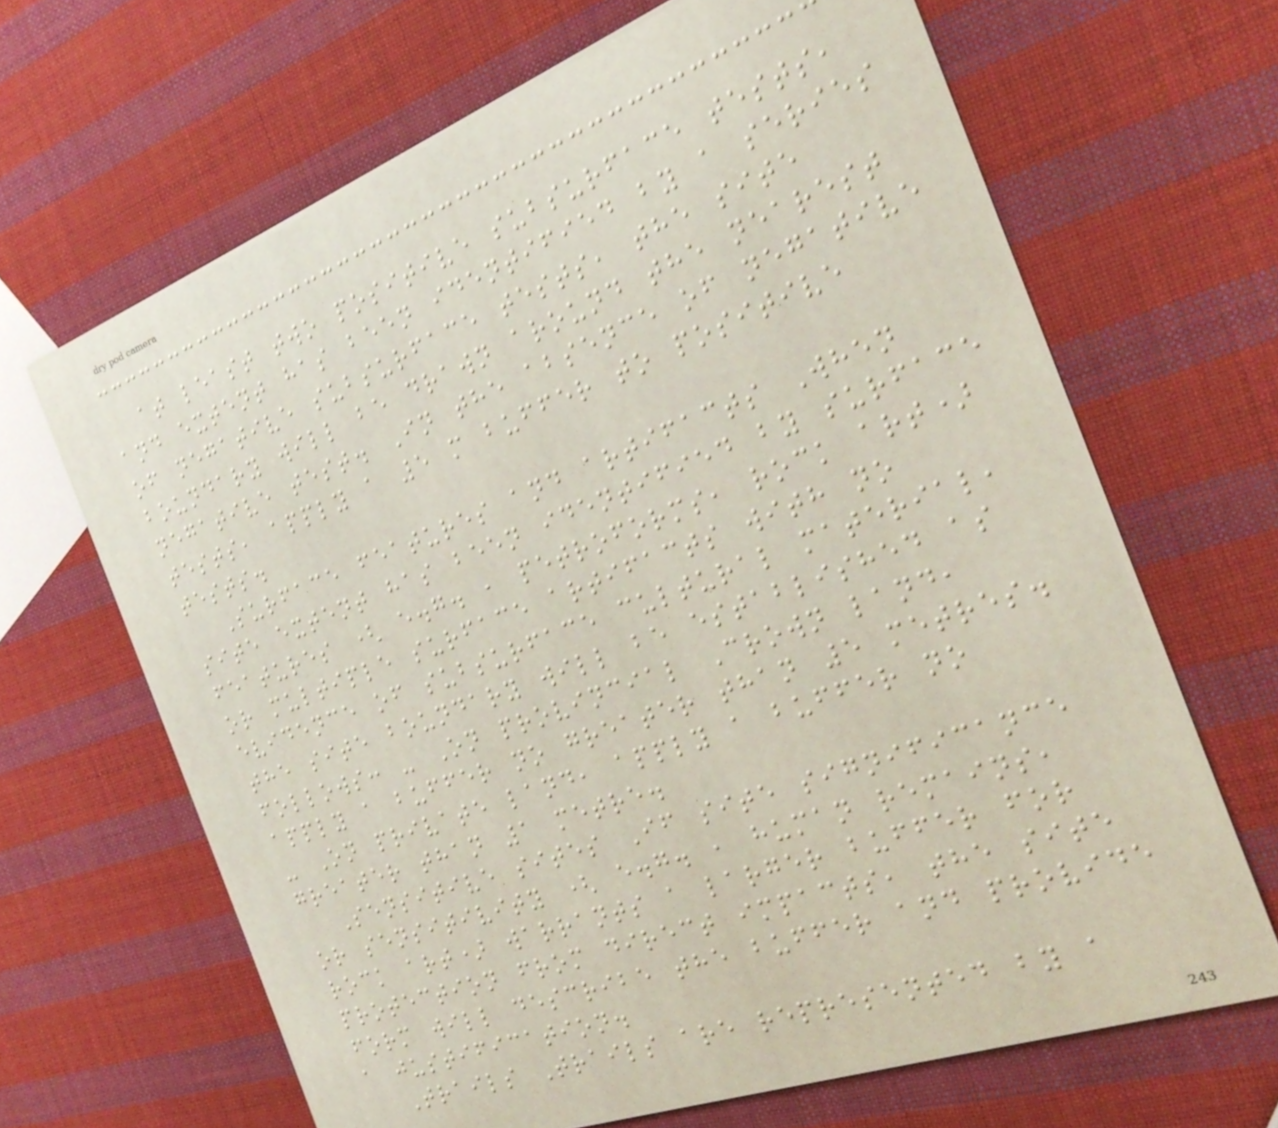at least two positive subsurface tests,
and extent has been identified by a series
of negative subsurface tests, the site
boundary will be drawn around the nearest
negative test. In the absence of negative
tests, apply a 5 m buffer to positive
tests.
Surface features and artifacts When
site extent has been identified by surface
features ( e.g. , petroforms, rock art)
or multiple surface artifacts with no
evidence of subsurface cultural material,
the site boundary will be established as
follows: - On provincial Crown land,
apply a buffer no greater than 5 metres.
- On private land, apply a buffer no
greater than 1 metre.
Sensitive sites If site significance
or sensitivity ( e.g. , human remains,
rock art) warrants a larger buffer for
protection from direct impacts, the site
form will describe the buffer and provide
a justification.
Trails Trails are represented by a
